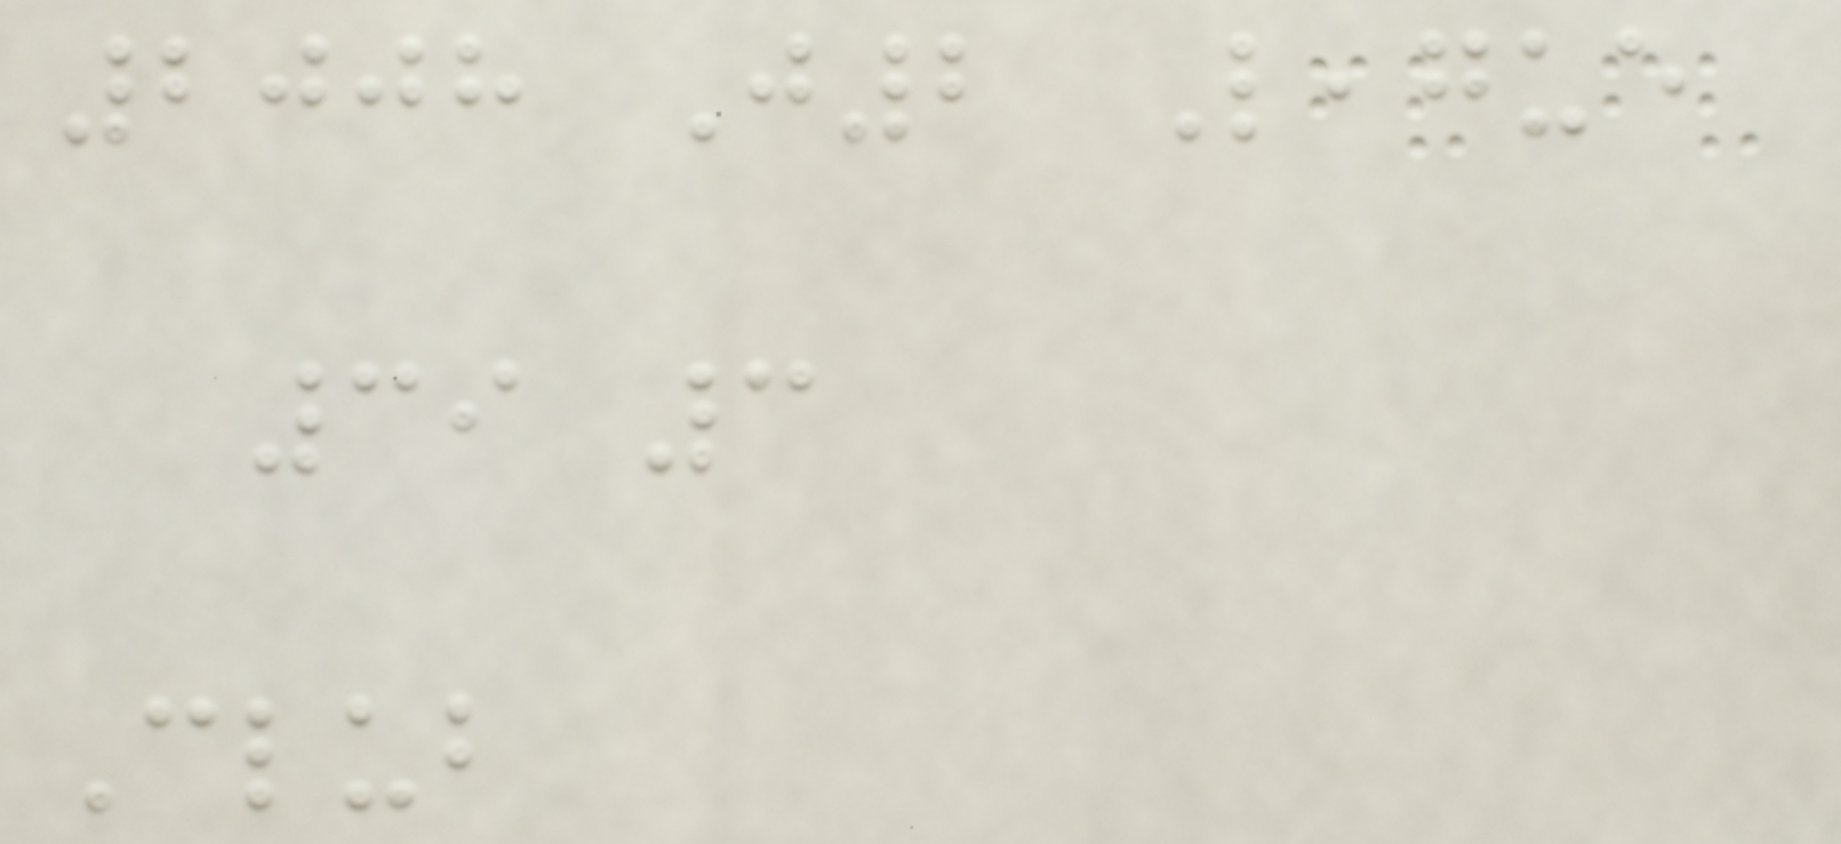2008 J2 League
39 3
Club
